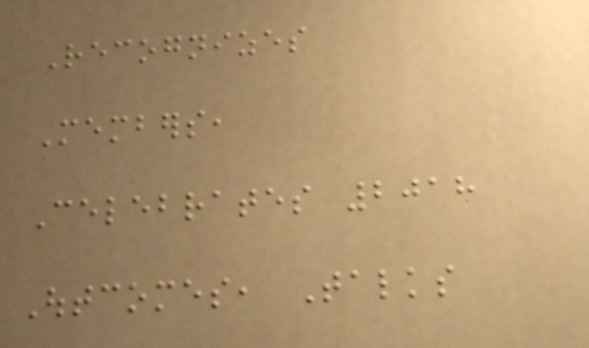Recognizes
Members,
Celebrates 2018
Outcomes, Talks
